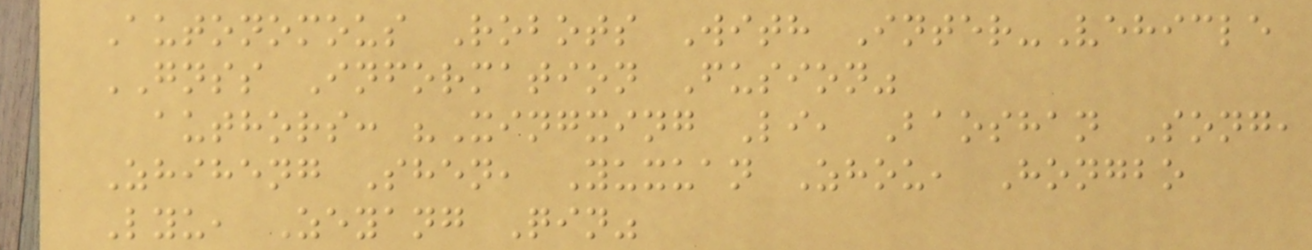Autonomous Robots With Inter-Vehicle
GNSS Information Fusion"
authors: "Xingxing Li, Baoshan Song,
Zhiheng Shen, Yuxuan Zhou, Hongbo
Lyu, Zeyang Qin"
